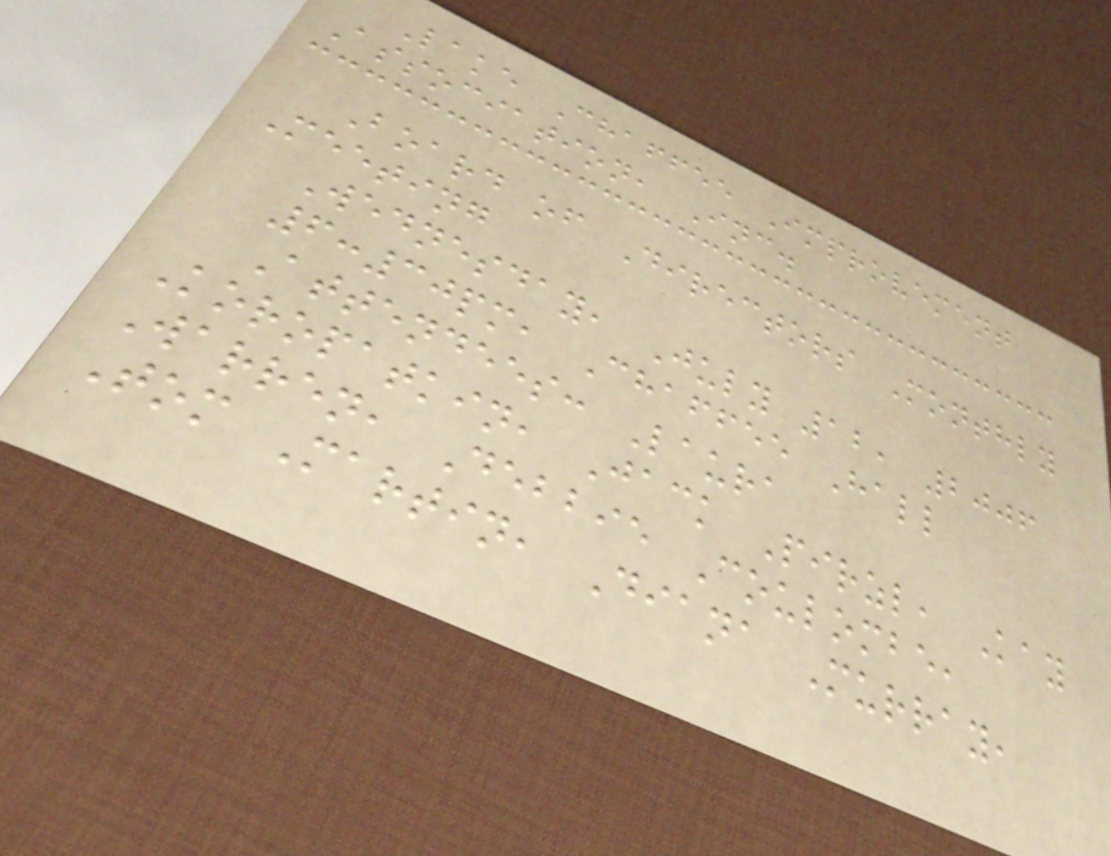Lake Chaffee Improvement
Association, Inc.
Board of Directors Monthly
Meeting
Wednesday, July 12, 2006
6:30pm, Chaffee Hall
Attendees: Laura
Koropatkin, Jack Pirzl, Kay
Warren, Debbie Coulombe,
Tom Martin, Diana Murray,
